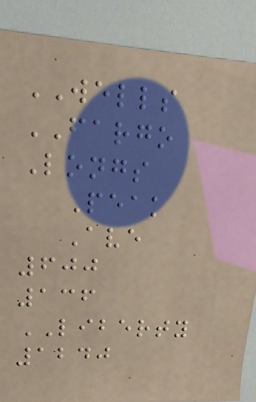WELLS
FARGO
Longs
Peak
Ave
600
136
LIBERTY
1240
